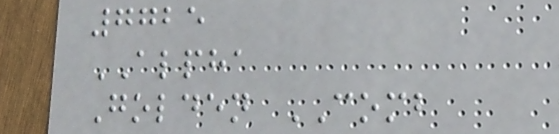7725
ALPHA
Golden COMB
